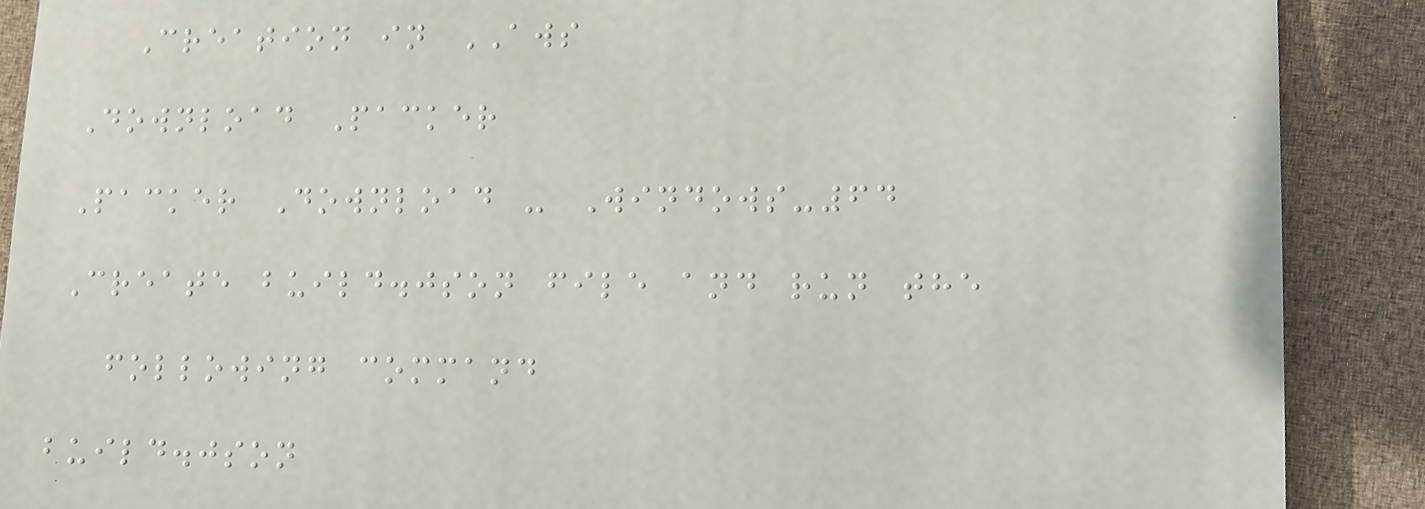Creation in AWS
Download Packer
Packer Download - Windows-64
Create build.json file and run the
following command
build.json
